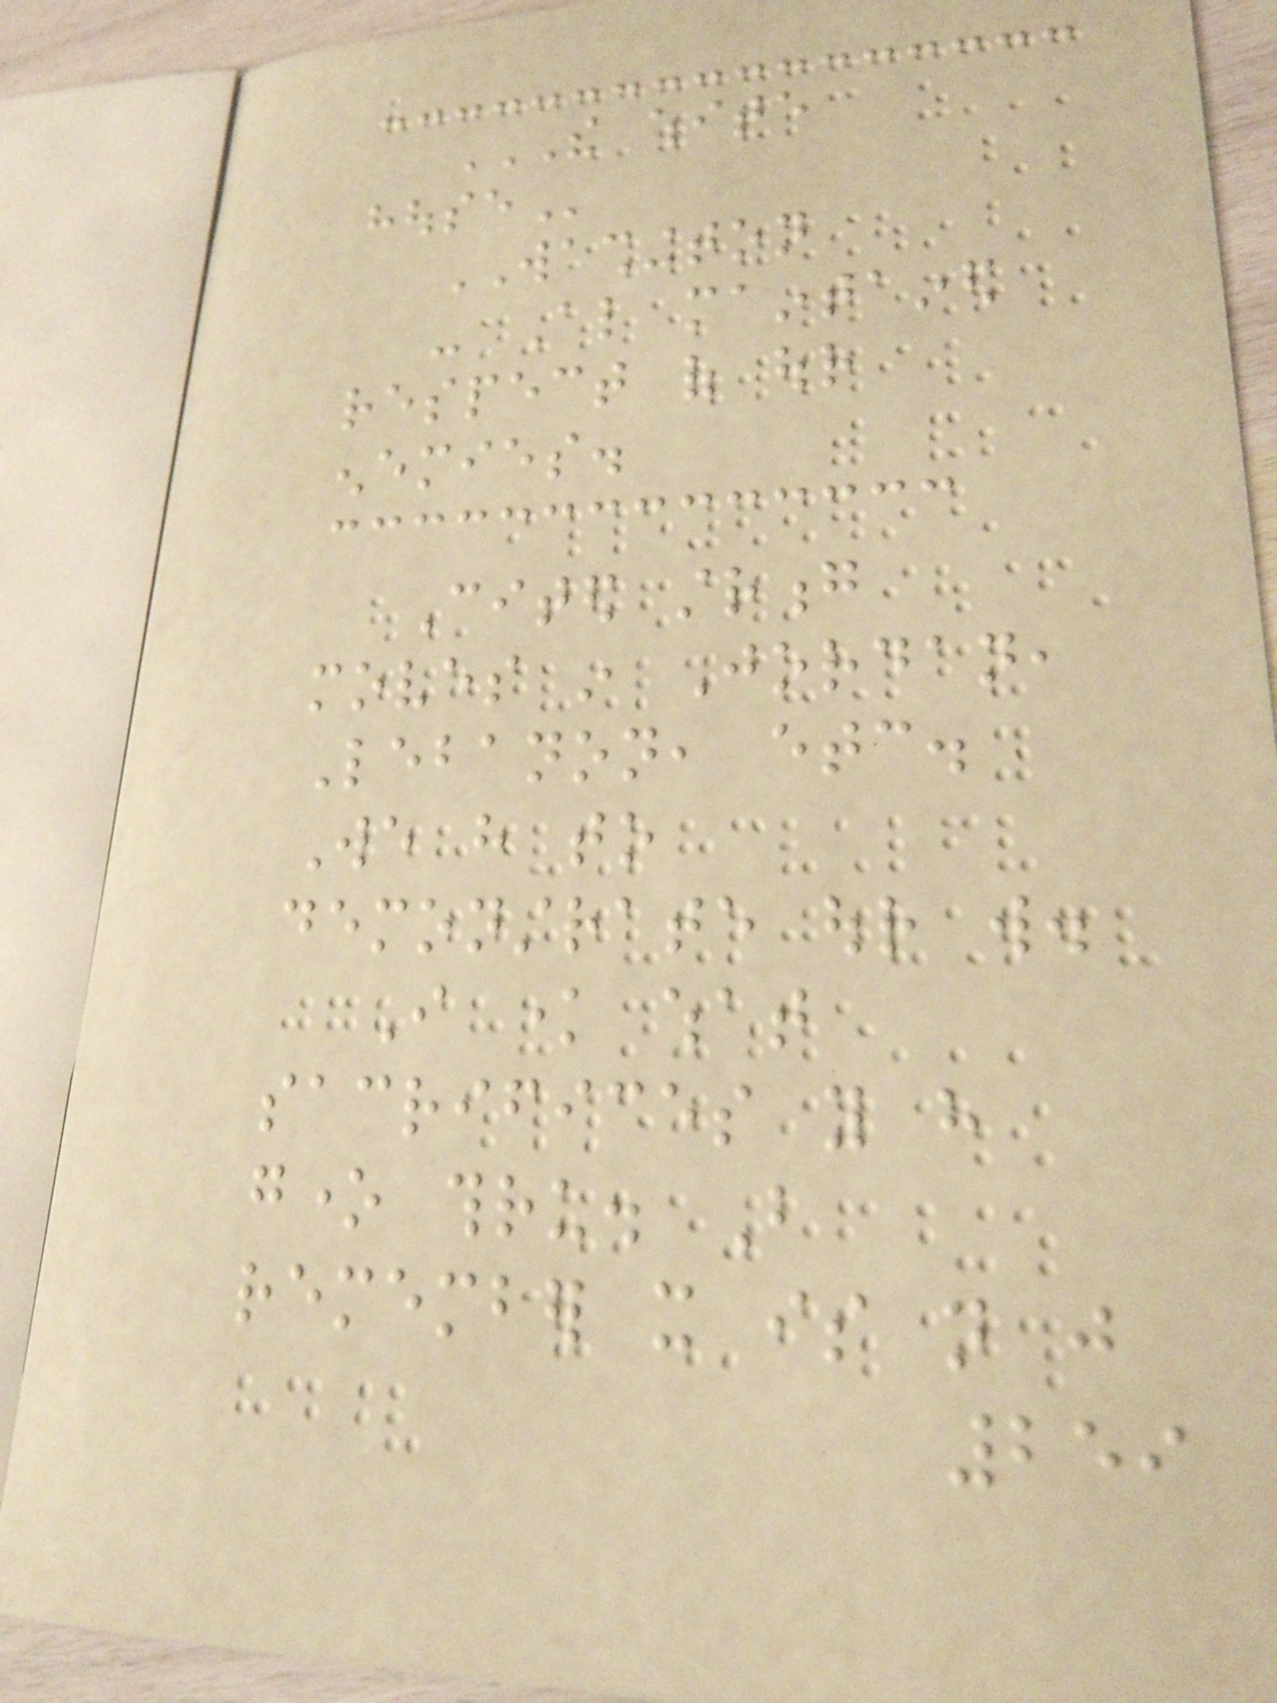THE WHITE
HOUSE
WASHINGTON
- Also maintained
respect of our
enemies.
Cited strong
moves in Jordan,
Lebanon, etc.
We have to
demonstrate our will.
I know what
sacrifices you have
gone thru. But
remember it is not just
259
